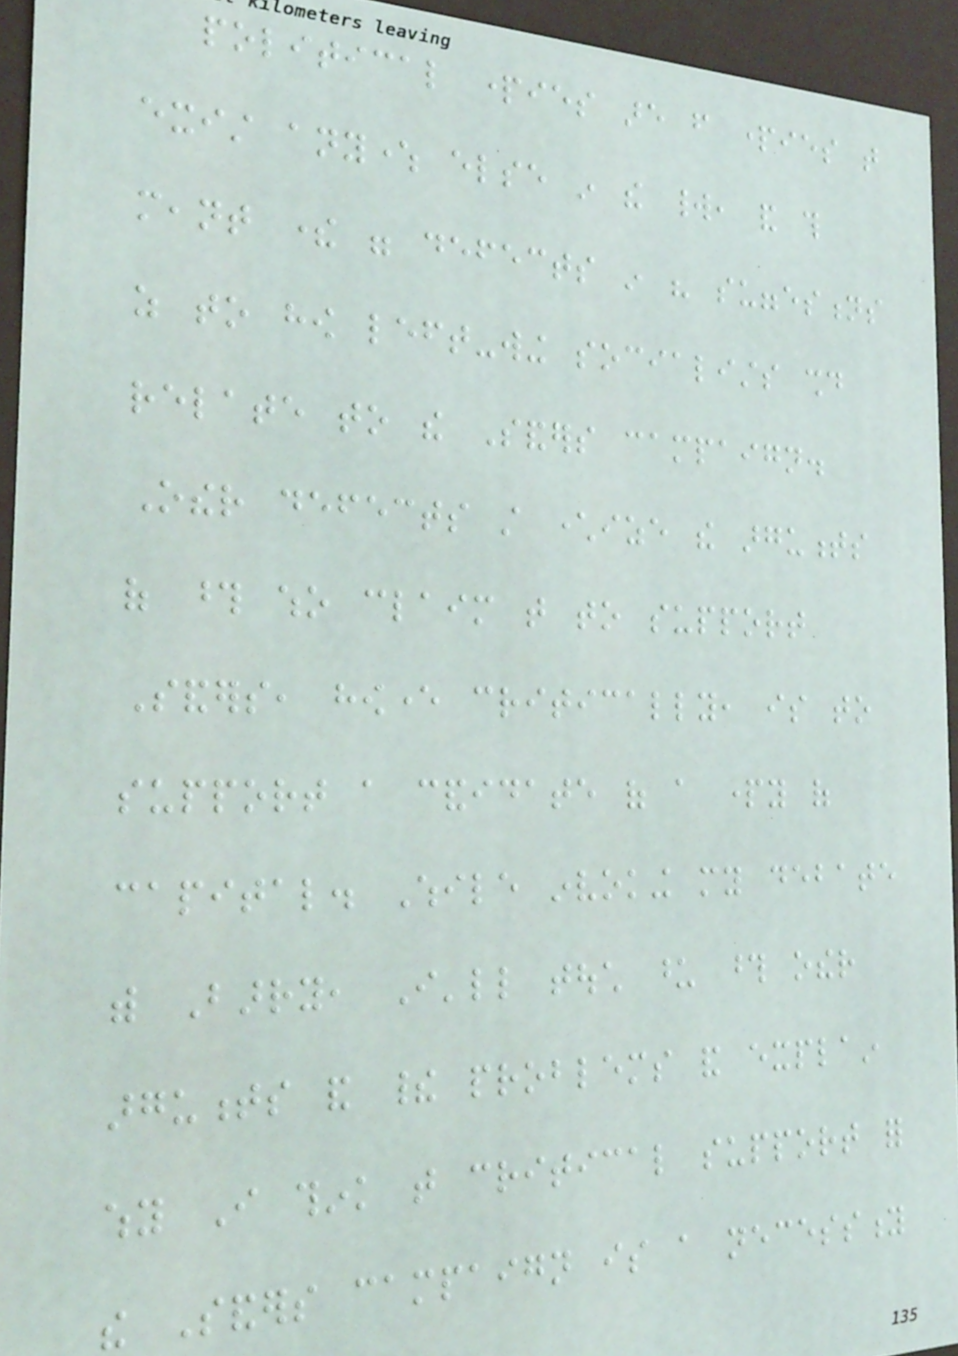political parties are from parties that
exist anywhere else in the world, and this
meant there were defects in his suggestions
as to how left-wing socialists should
relate to the Sanders campaign.
Other defects still characterize the arguments
of those who claim that to support
Sanders, however critically, is to
support a candidate of a party of
capital. While invoking my debate
with Barry, I'll touch upon those other
arguments and their problems and explain
why I think that critical support for
the Sanders campaign is a necessity
